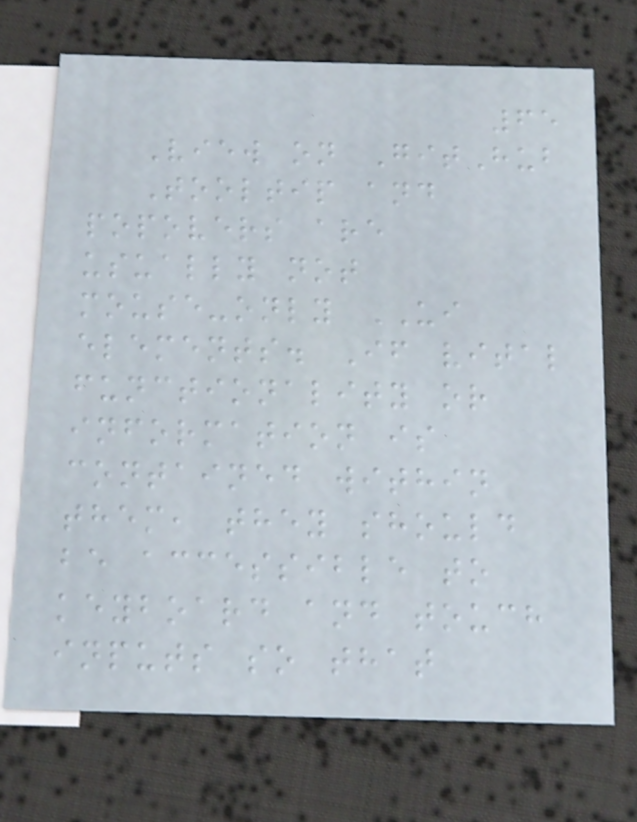65
View on GitHub
Tooltip and
popovers are
usually not
mouse-only UI
elements. If vital
functionality or
information is
contained within
them, they should
be accessible to
keyboard and touch
inputs so that
